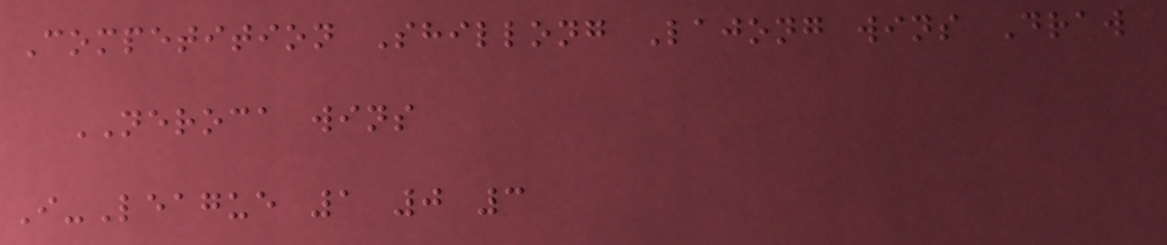Competition Shillong Lajong wins Draw
NEROCA wins
I-League 1 0 3
